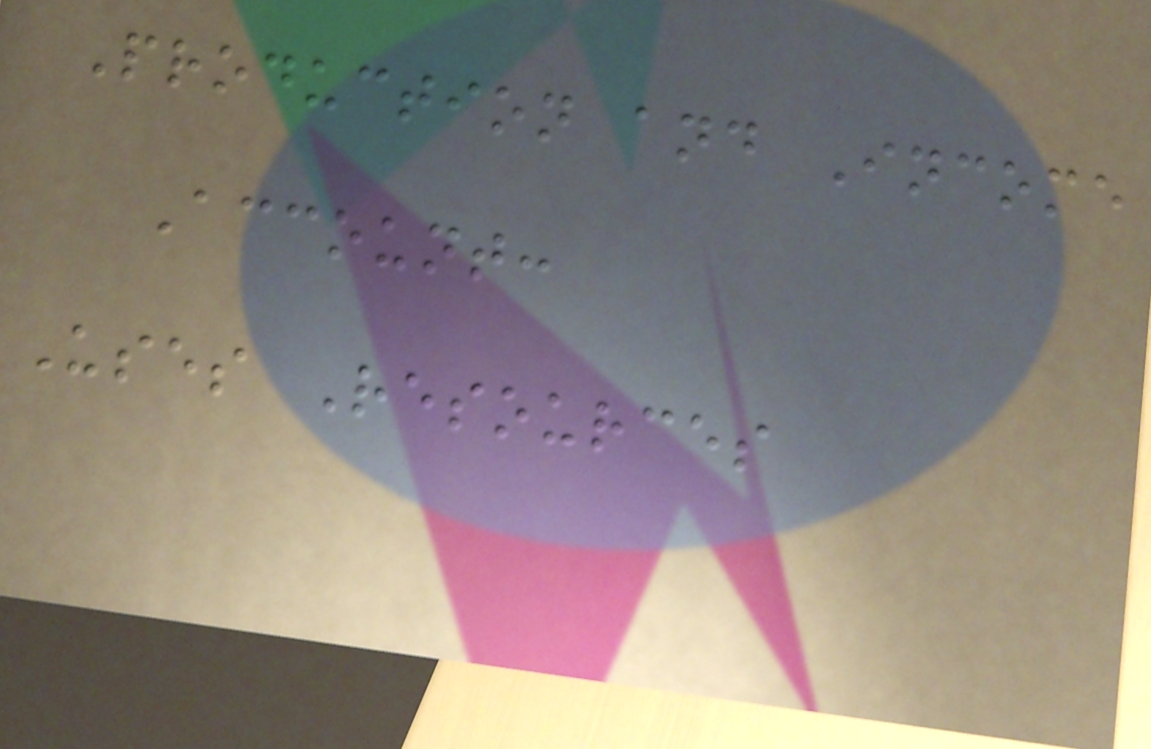Production and Income
Account:
Uses Resources
